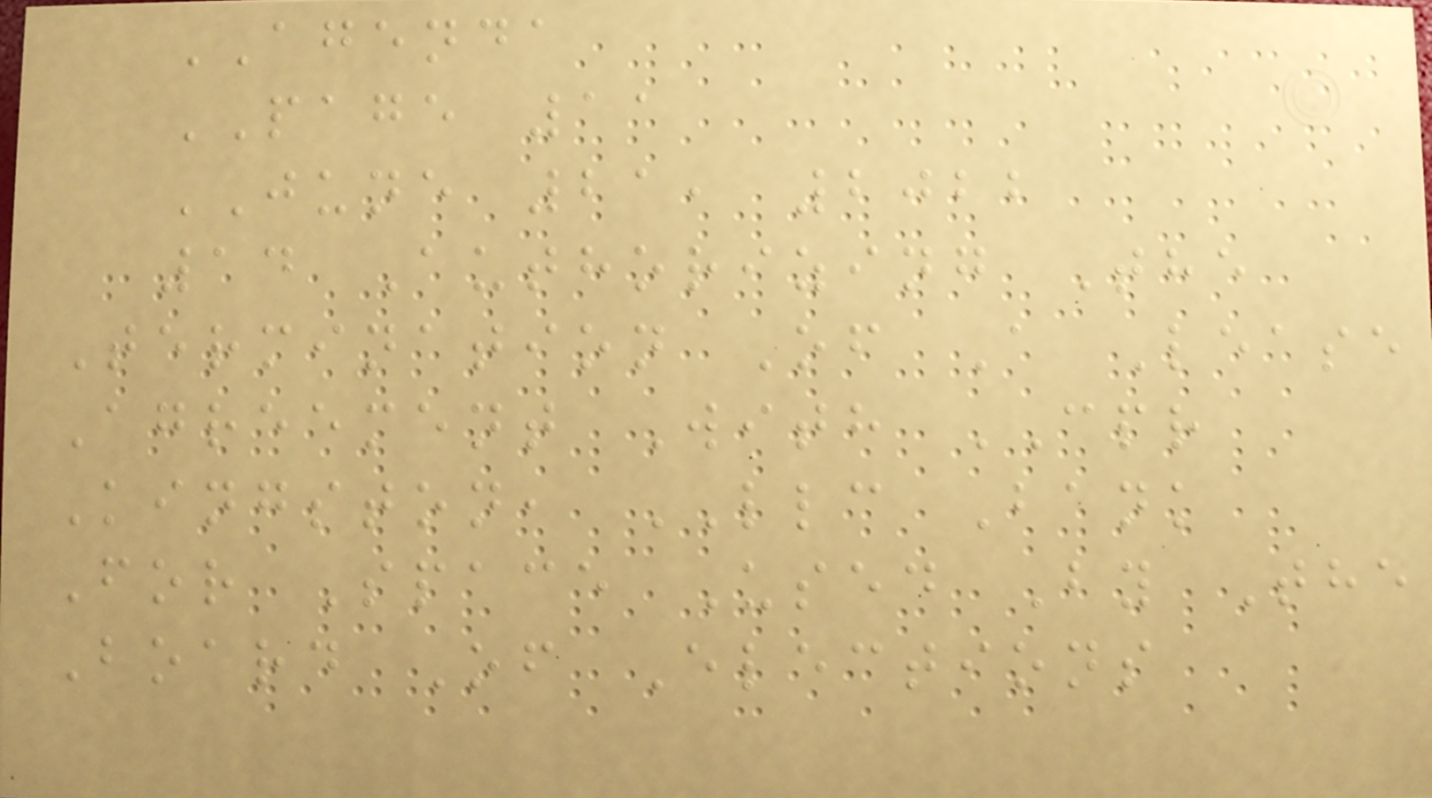AGENDA
PAGE 11
JUNE 21, 2022
14 Authorizing The
Termination Of A Lease
Agreement With CPR
Kingston, LLC Bank
For Space Used By The
Board Of Elections
